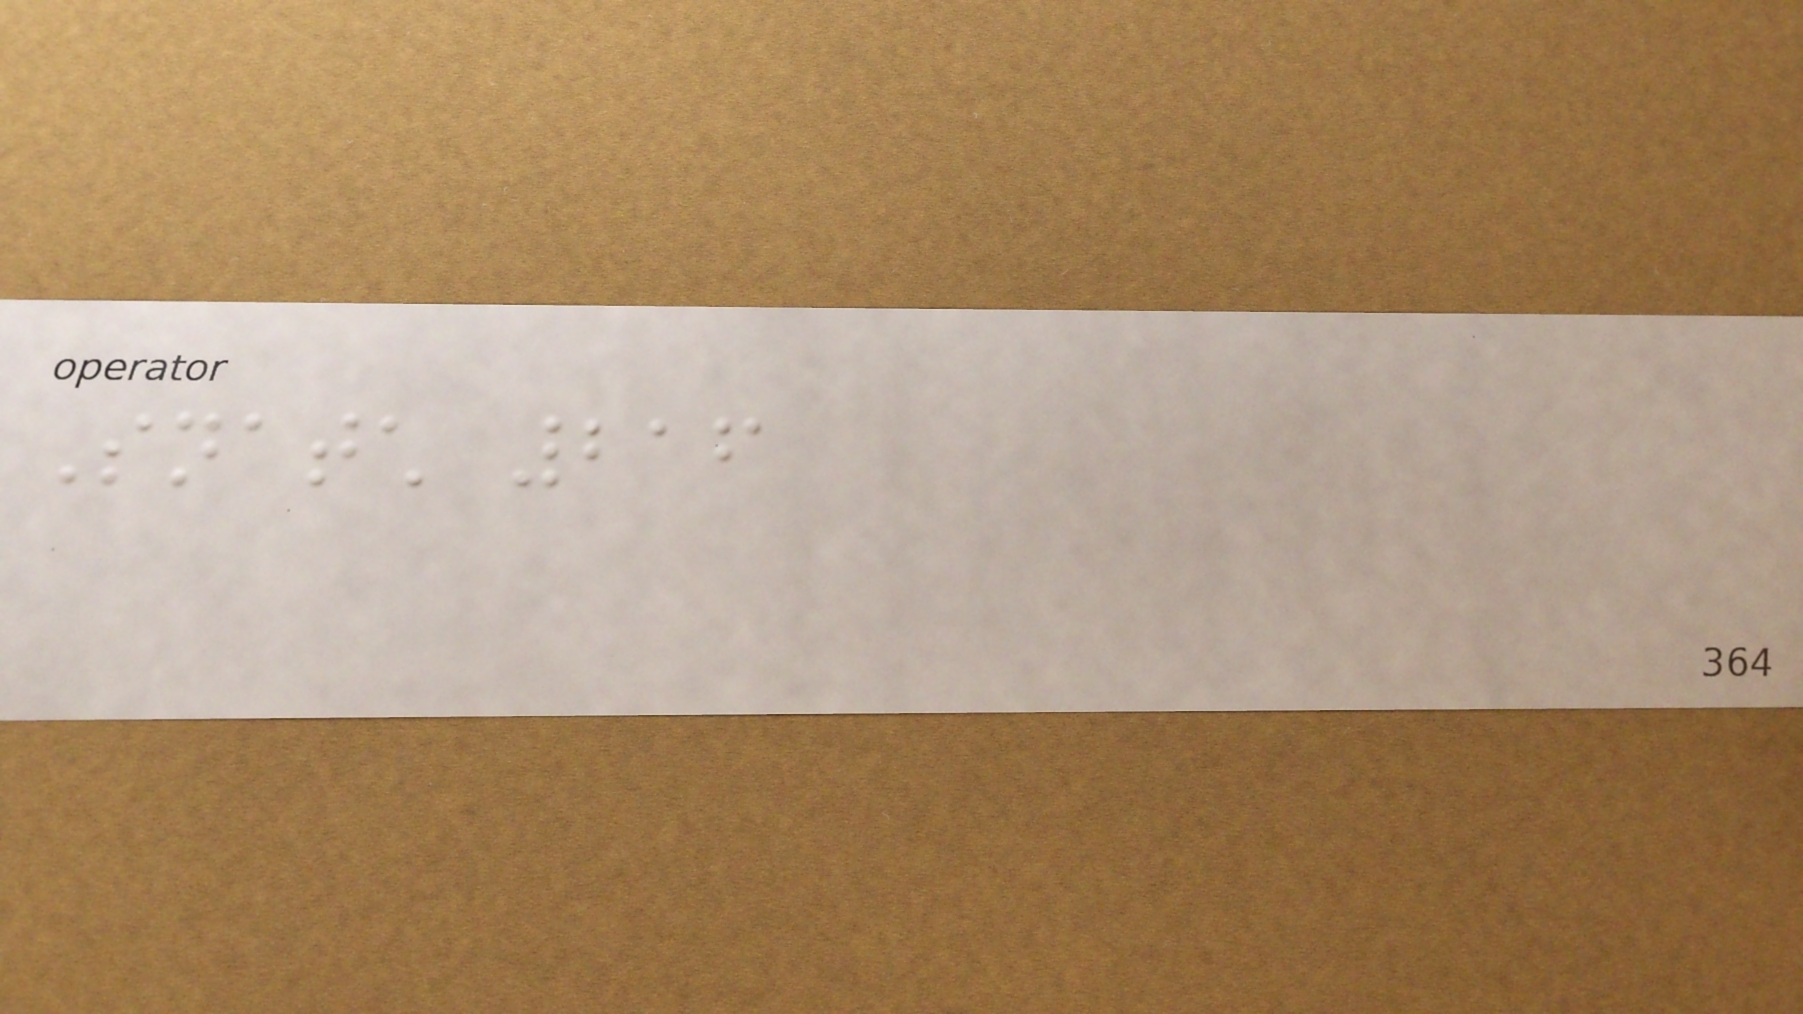Snatch 216
